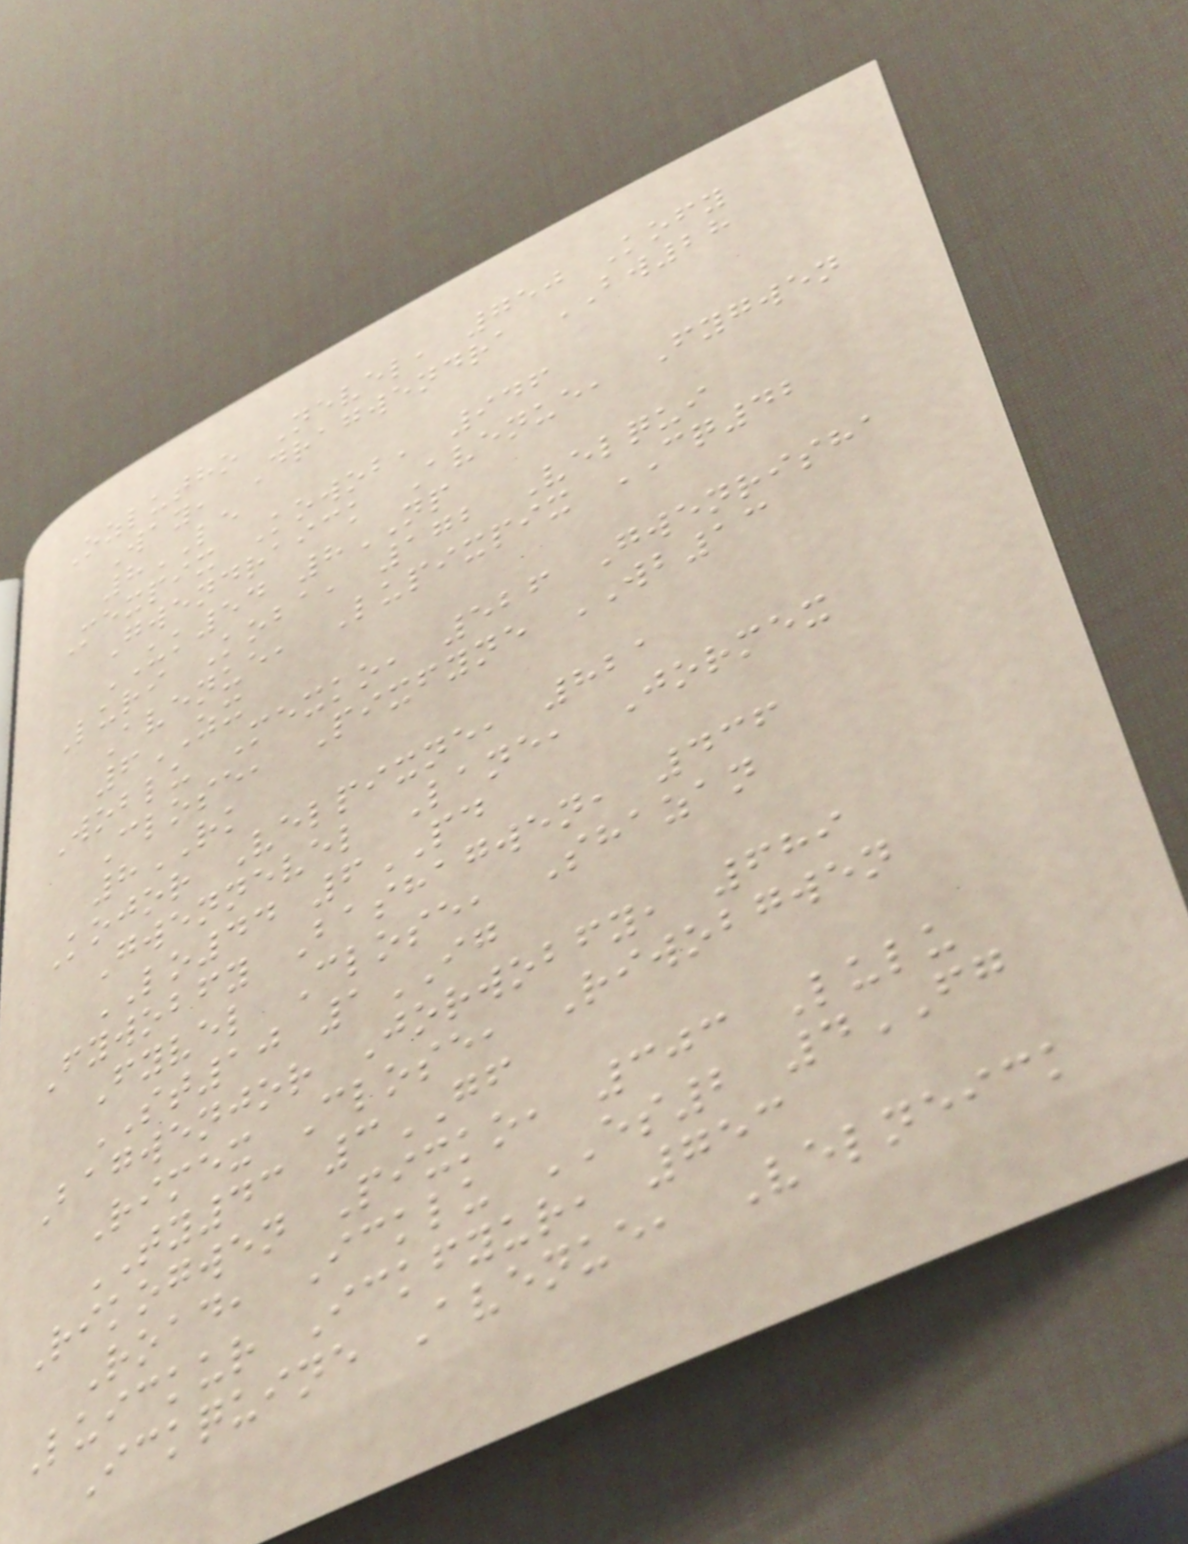Ozlutho Nevel, 750 Kofy
Way, Dragwendra BW28
8LE
Mexpix Kowob, 946
Gwendraick Avenue, Fygwen
UK54 8NP
Luri Koba, 172 Velqui
Avenue, Lupixpix CQ42
6ZX
Woblu Mexko, 526 Gwenrisha
Close, Pixfyne WB13
8RK
Kojor Velpixne, 821
Gwennevel Lane, Jormex
LO44 6PD
Fywobfy Bashagwen, 436
Fyvel Close, Shazan
ST10 1IG
Bagwenjor Jorwobfy, 689
Rimex Close, Riwobgwen
TY43 3GF
Rikogwen Pixko, 303 Lulu
Road, Icklu ES2 4FG
Luickur Ickfyur, 753
Ickquine Avenue, Velneick
